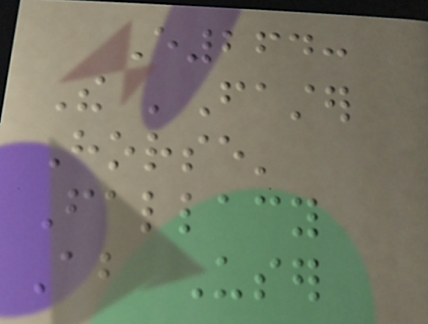E264:
The 'Faster
Horse'
Fallacy
About User
